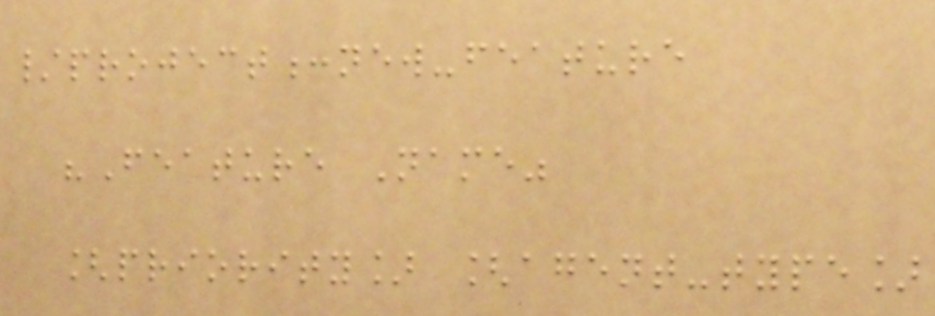/project:new-feature
"Feature Name"
[priority] [agent-type]
